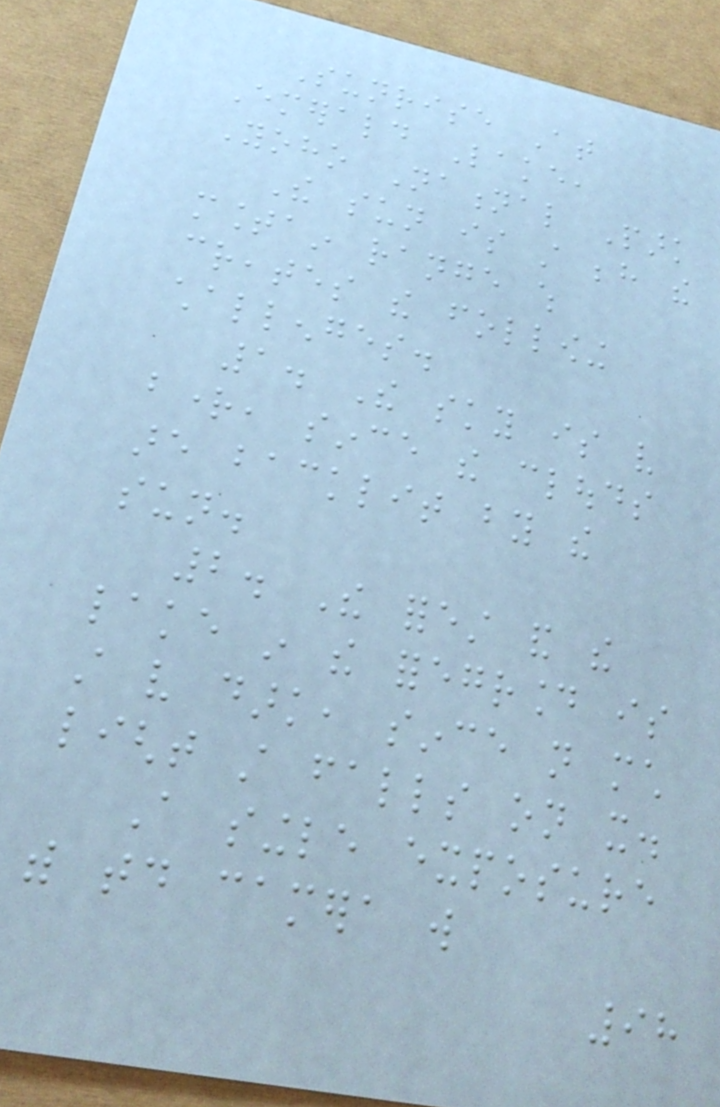Sunrise At
Emerald Lake,
Yoho National Park
The sun is still behind the
mountain range which
creates the following
challenges.
1. The sky is very
bright, since the clouds
are backlit by the
sun.
2. The forest and the
lake in the foreground is
still very dark, since not much
light still falls on it.
A single exposure
with today camera will
98
